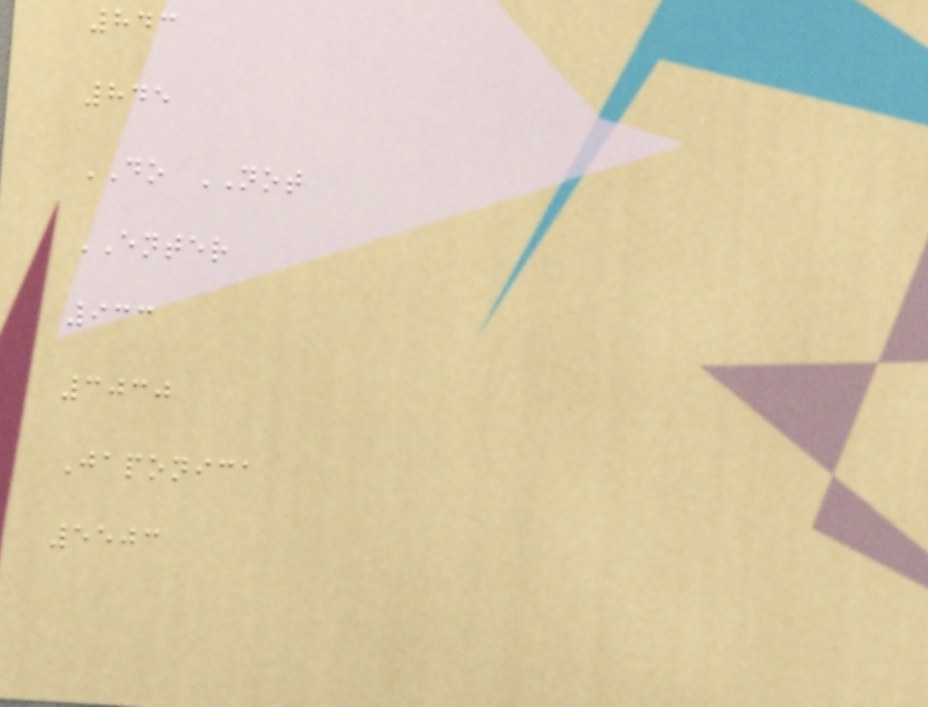843
845
DO NOT
ENTER
933
3030
Japonica
5503
